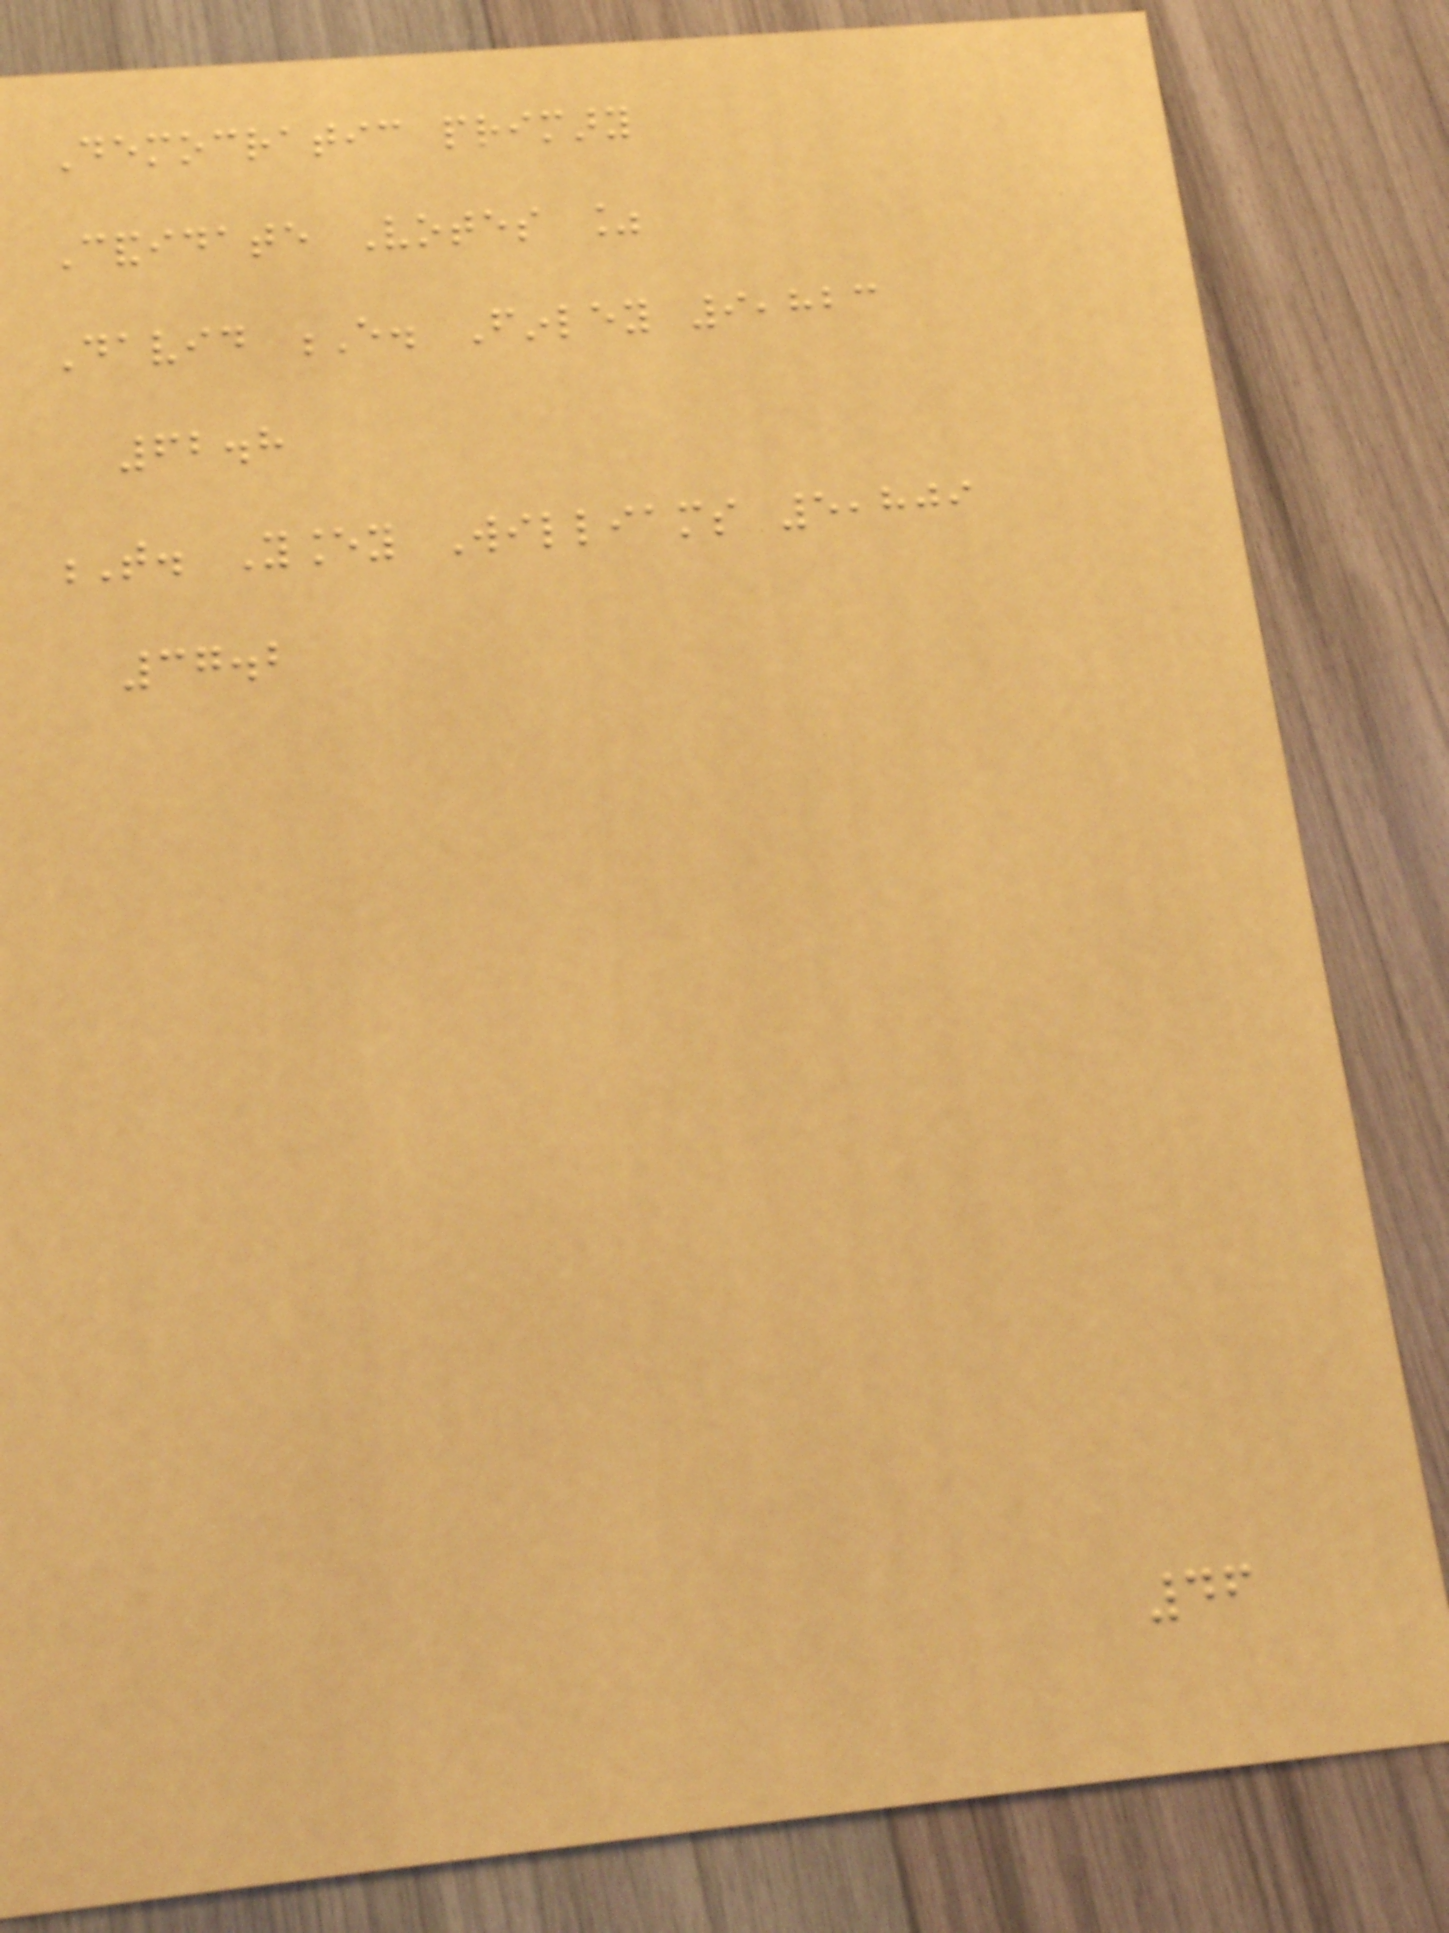Democratic primary
Candidate Votes %
David E. Finley 9,823
62.8
T. Yancey Williams 5,809
37.2
46
